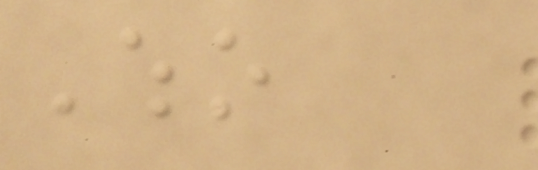Who
